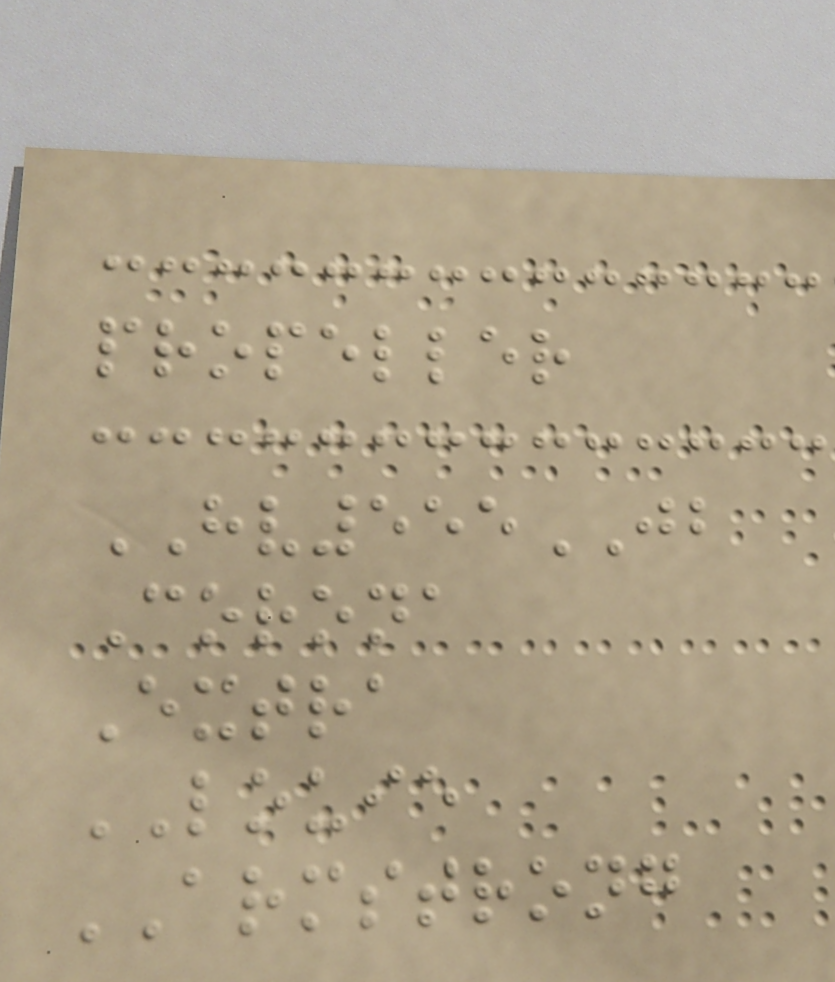propeller
HV555JB
Corona
Extra
LOUIE
ARMSTRONG
